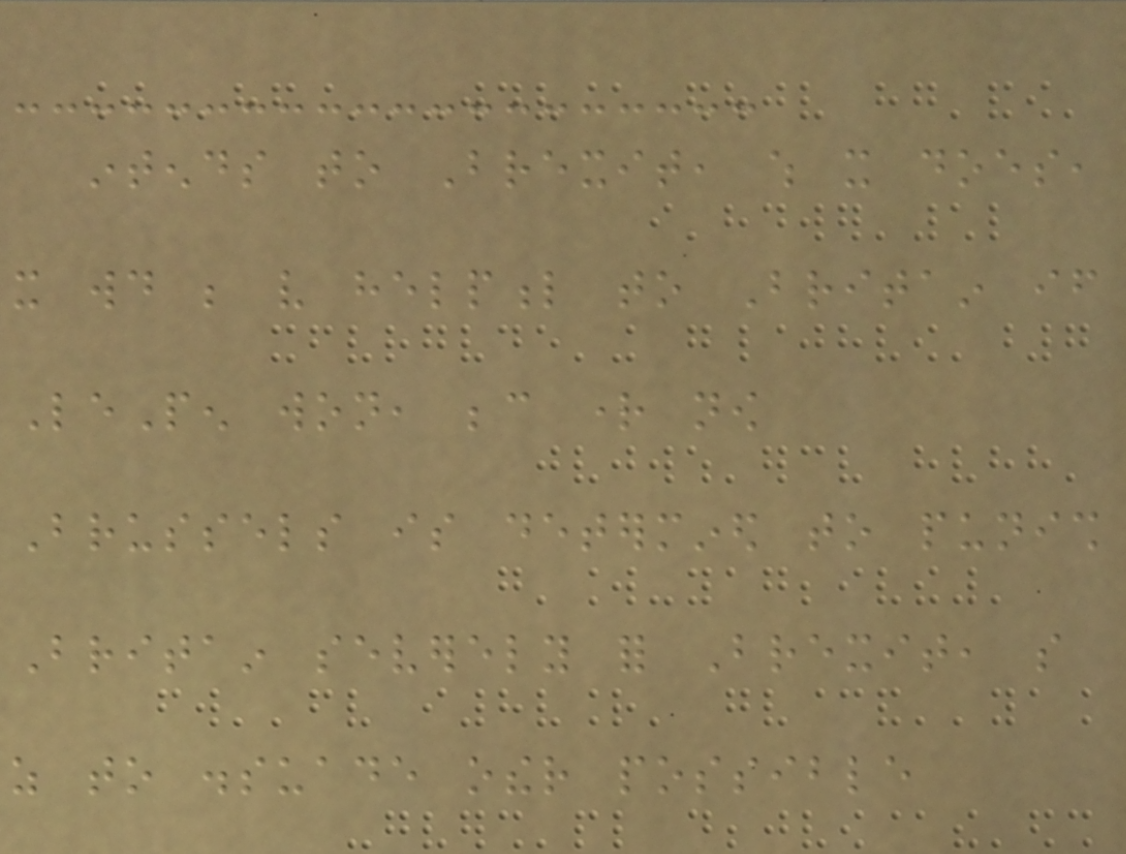intends to Brexit, which it does,
it would be very helpful to Britain if
LePen won, because right now
Brussels is determined to punish
Britain severely for Brexit, so
as to dissuade other possible
